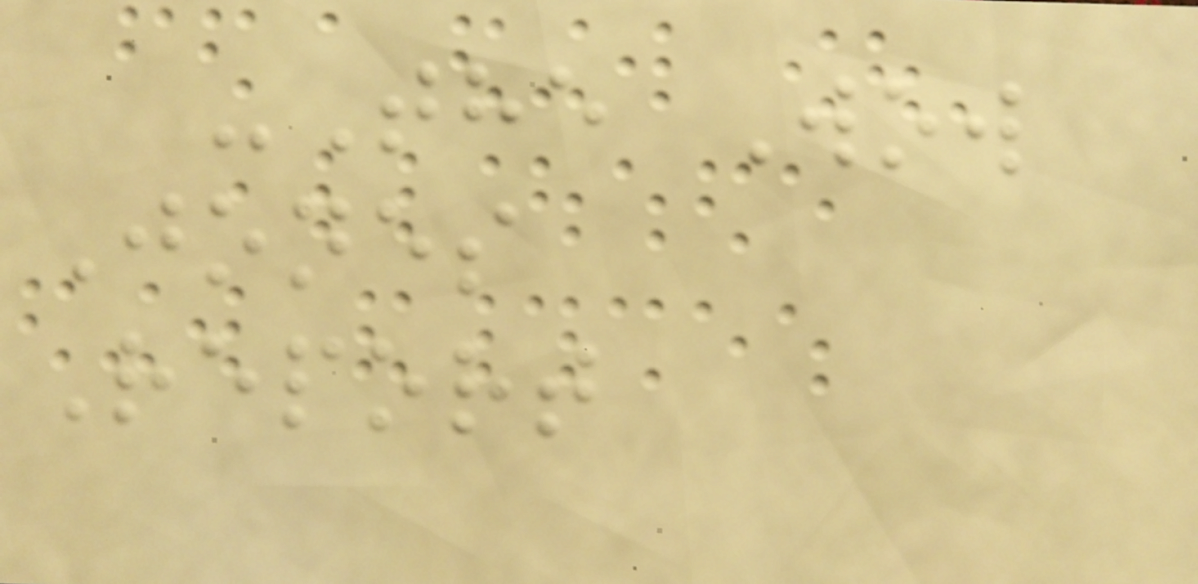-The Wow
Jones
Report
